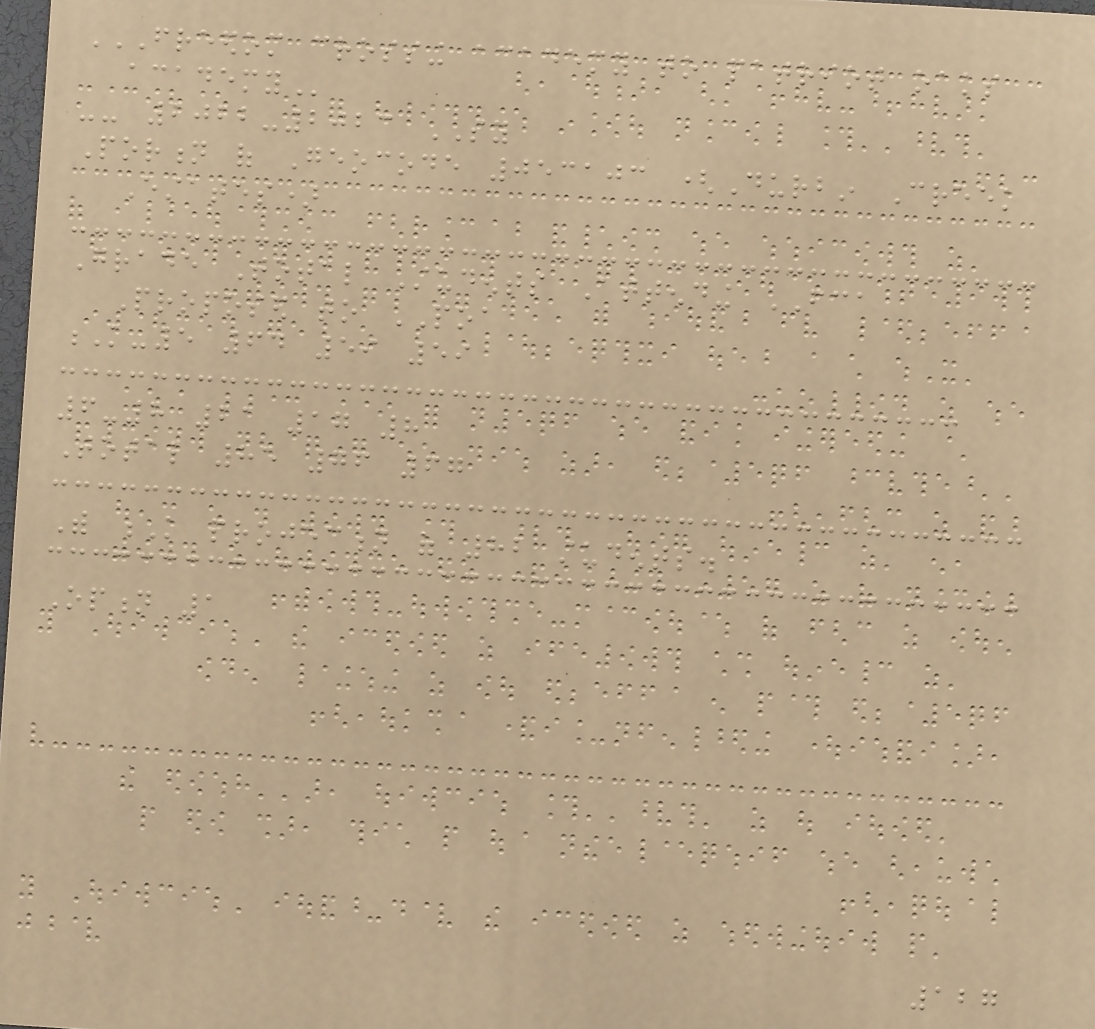FREEDOM CROSSING ACADEMY TO PATRIOT OAKS
ACADEMY
-- 2022-2023 SY
Portion of Geocode 053103 (Durbin Creek
Estates)
Grade Total Students Attending FCA
Proposed to POA
K-5 64 59 59
6-8 21 17 8
Total 85 76 67
With K projection of 82 students.
Option 1
127
